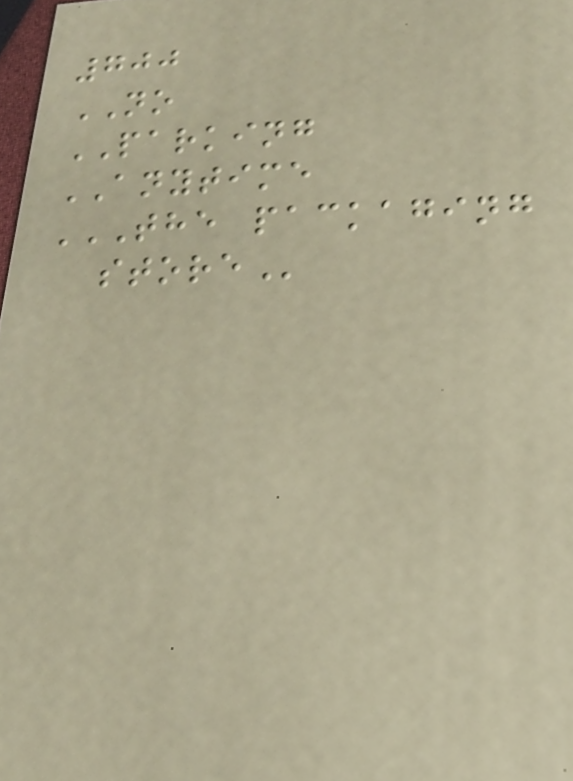700
NO
PARKING
ANYTIME
THE PACKAGING
STORE
